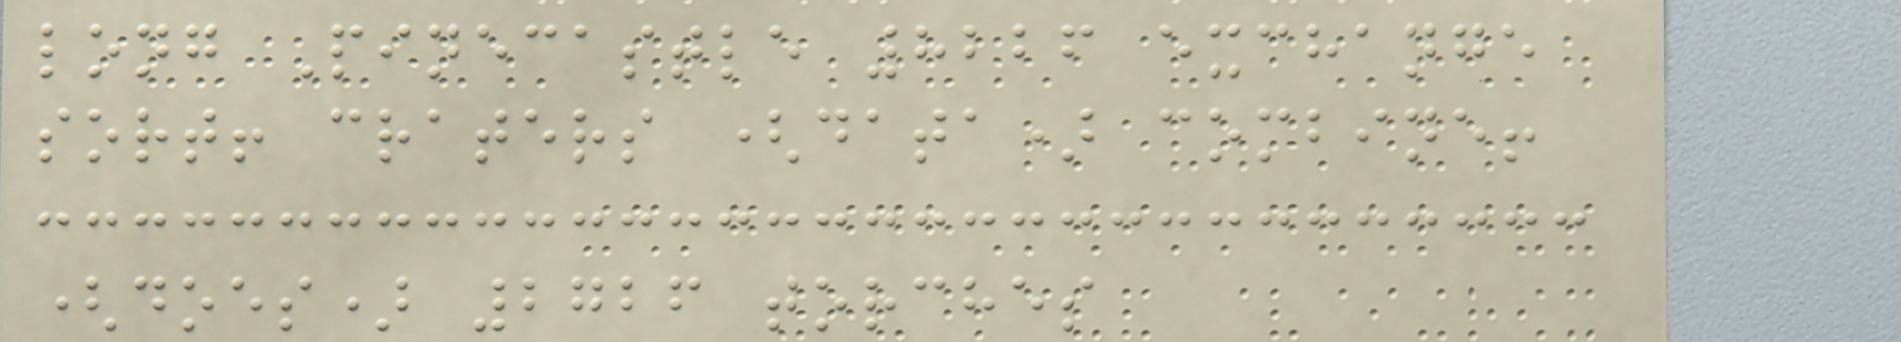long Pinecastle 8226 exchange
sort! craters (data) combine!
(does) 2726 torches
